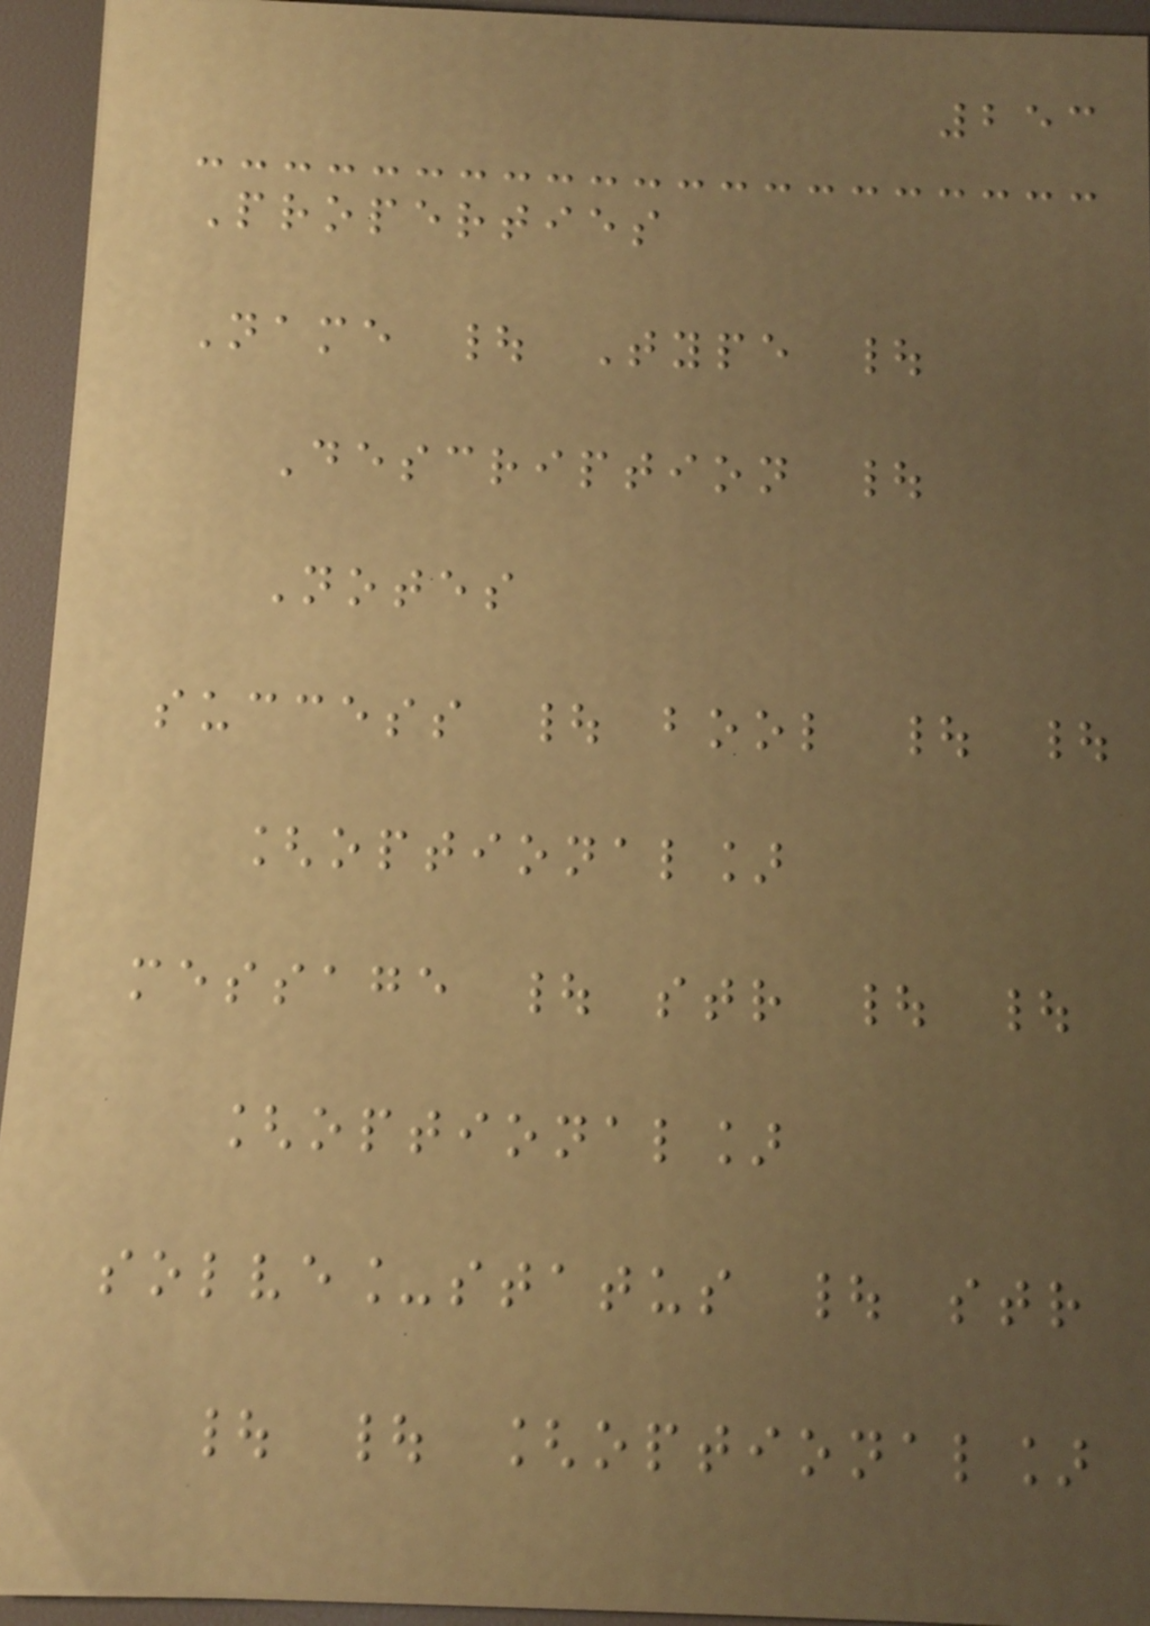253
Properties
Name | Type |
Description |
Notes
success | bool | |
[optional]
message | str | |
[optional]
solve_status | str
| | [optional]
